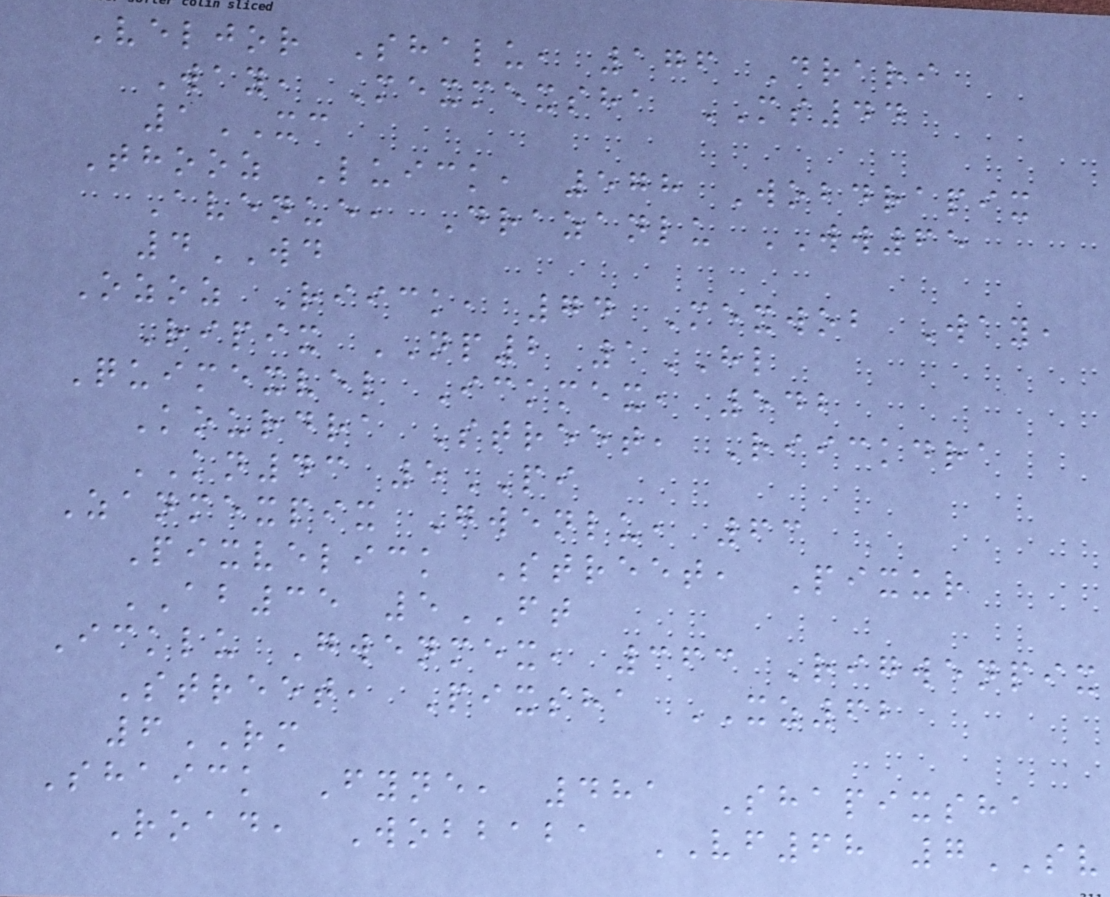Veljor Shalu, 176 Drari
Way, Mexmexsha MS44
1XC
Thooz Luick, 578 Wobdrapix
Avenue, Drazanlu WW65
4WD
Ozoz Riick, 74 Mexwob Way,
Ripix NP2 1HL
Quimexvel Ickmex, 542
Kourdra Street, Riickdra
KN43 5PI
Zanmexpix Gwenlu, 63
Pixvelick Street, Pixur
AB35 5FT
Icklu Gwenmex, 363 Rigwenpix
Street, Pixsha XZ62
6RM
Shaick Fyne, 481 Shapixsha
Road, Wobbaba VF68 7SV
